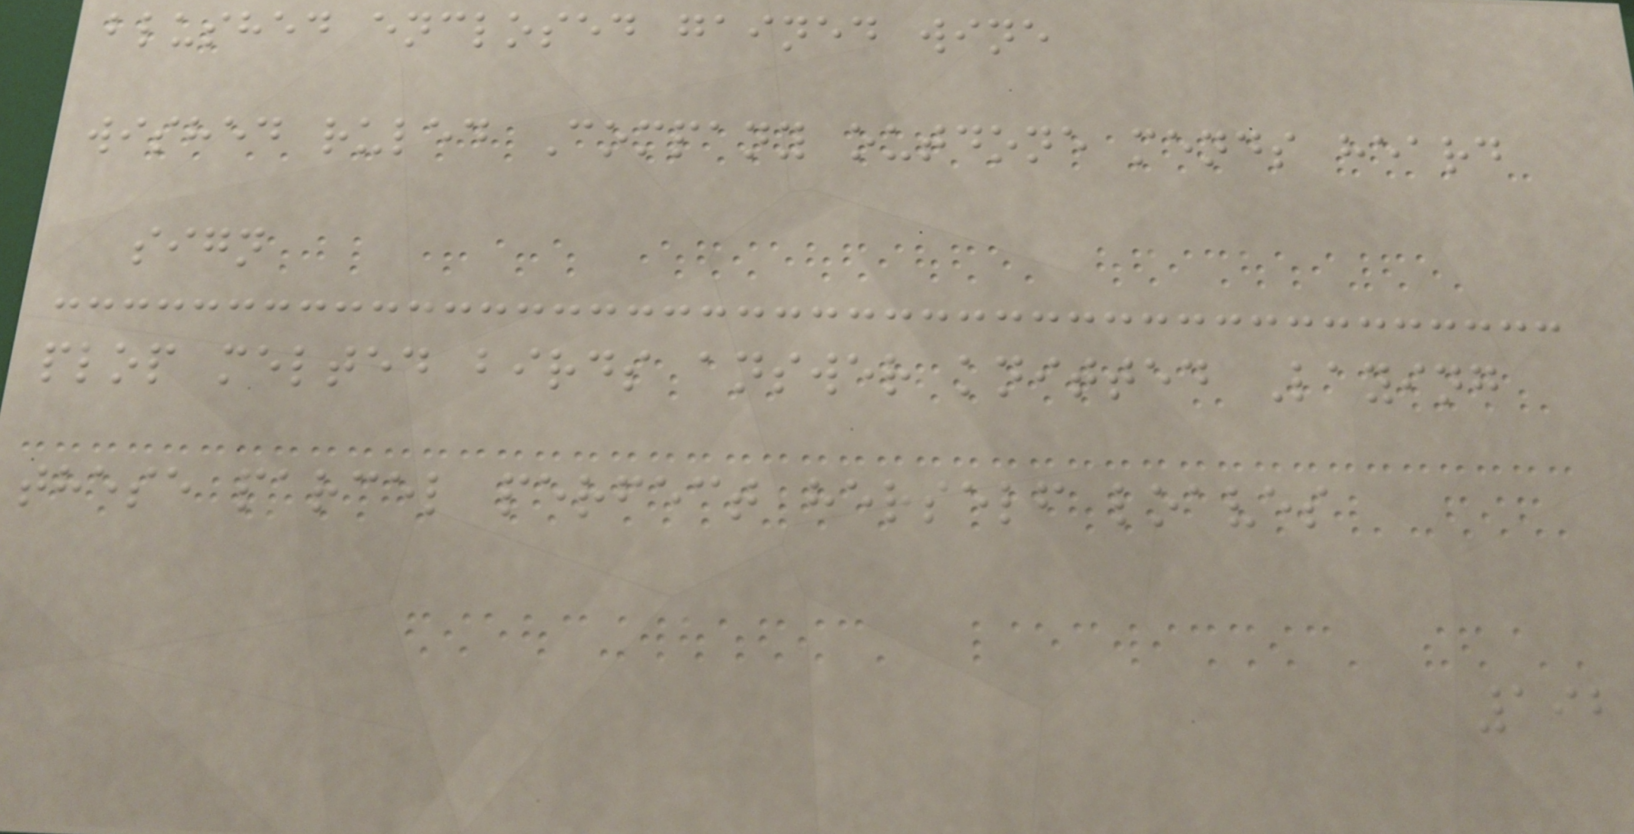blushed enclosed gained wine
wished ruled Company outdone mends heard
sign
plop melted birds answer knitted Laying
these parcel perfect herself loaves
192
